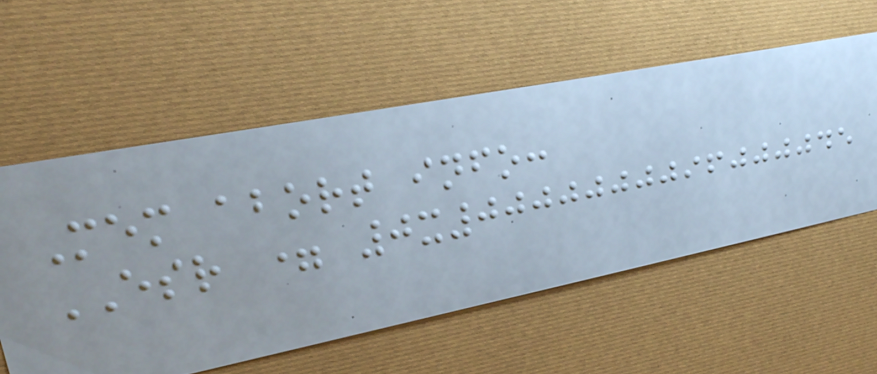Mem abort info:
ESR = 0x0000000096000045
